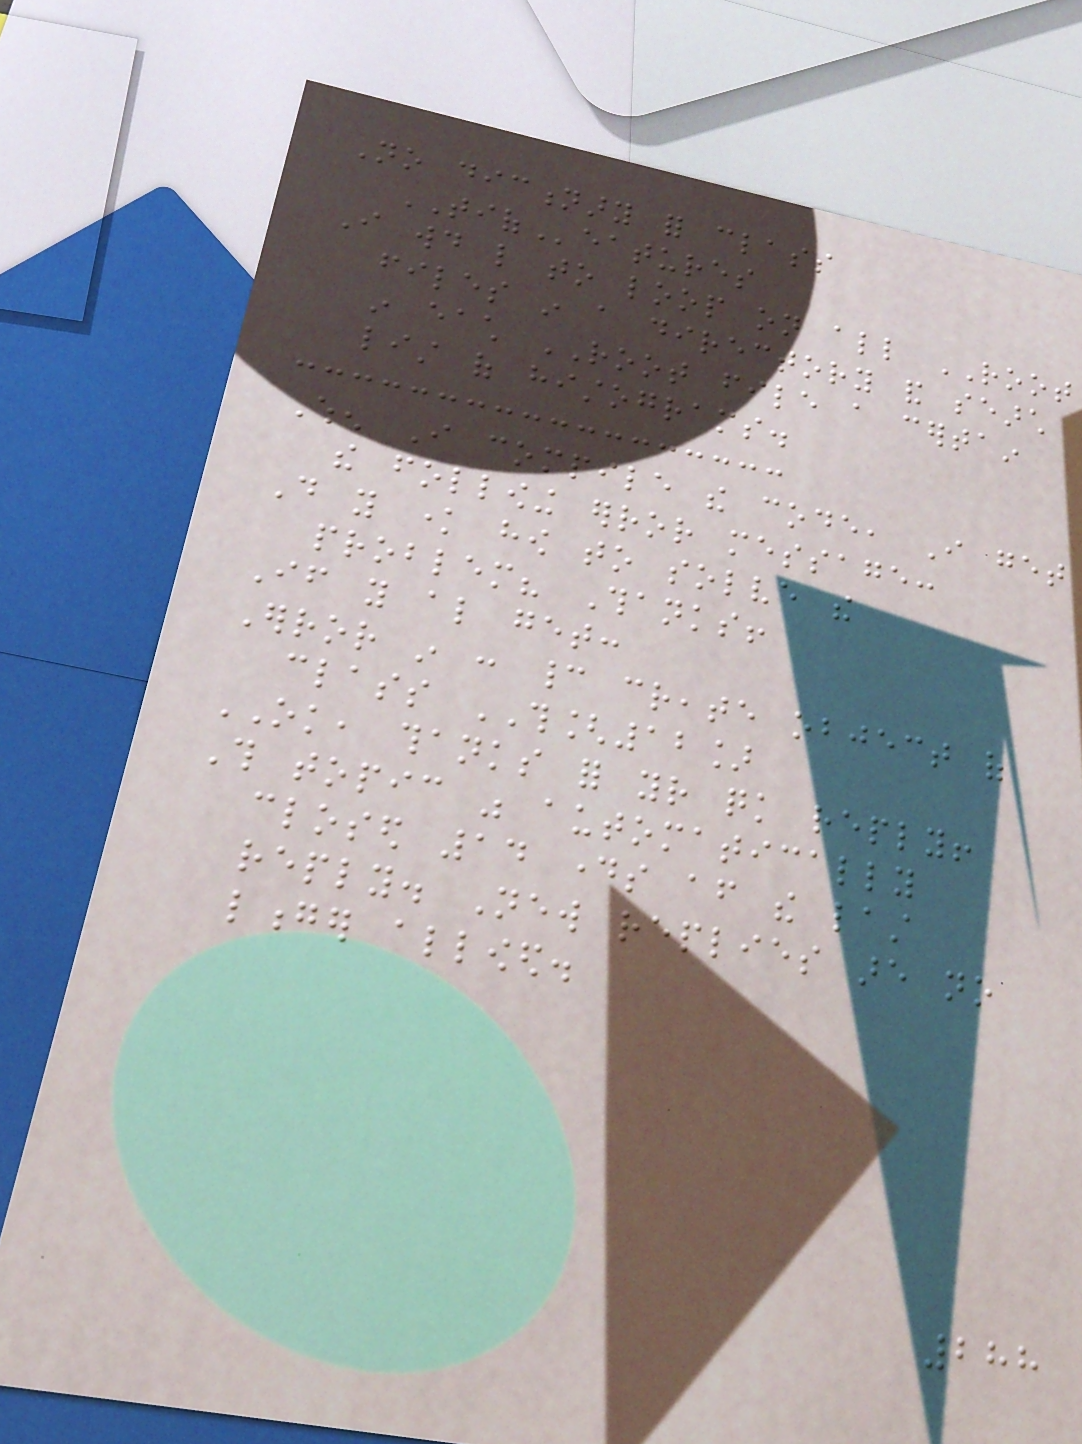No dictionary for class
TIOFeatures
I would like to loop on all ROOT
files in a directory and search
in each ROOT file a certain
list of histograms.
When I compile the code, I get
the following error message:
Do you know how to solve the
problem? Thanks!
If you also get:
Error in : cannot create object of
class TH[12]
OK, thanks for your quick reply!
This topic was automatically
closed 14 days after the last
reply. New replies are no
longer allowed.
288
